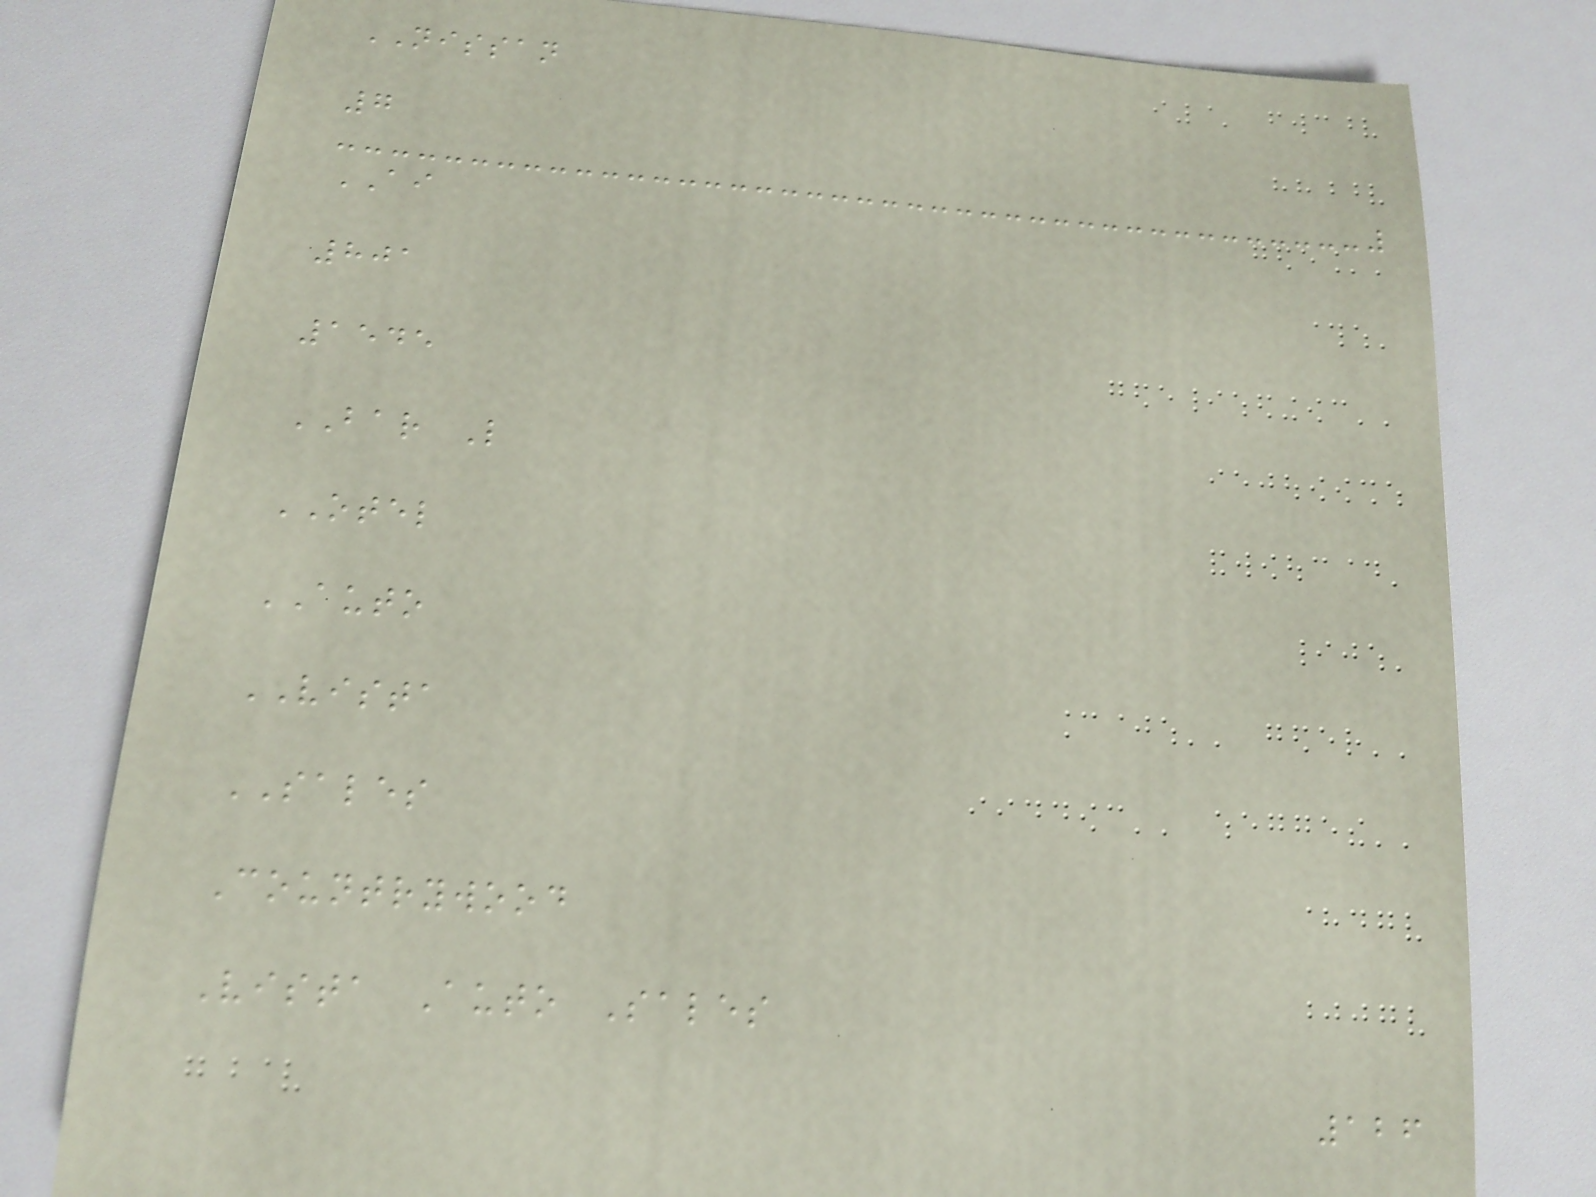NISSAN
7
AI
801
1545
BAR L
OTEL
AUTO
VISTA
SALES
Countrywood
Vista Auto Sales
126
